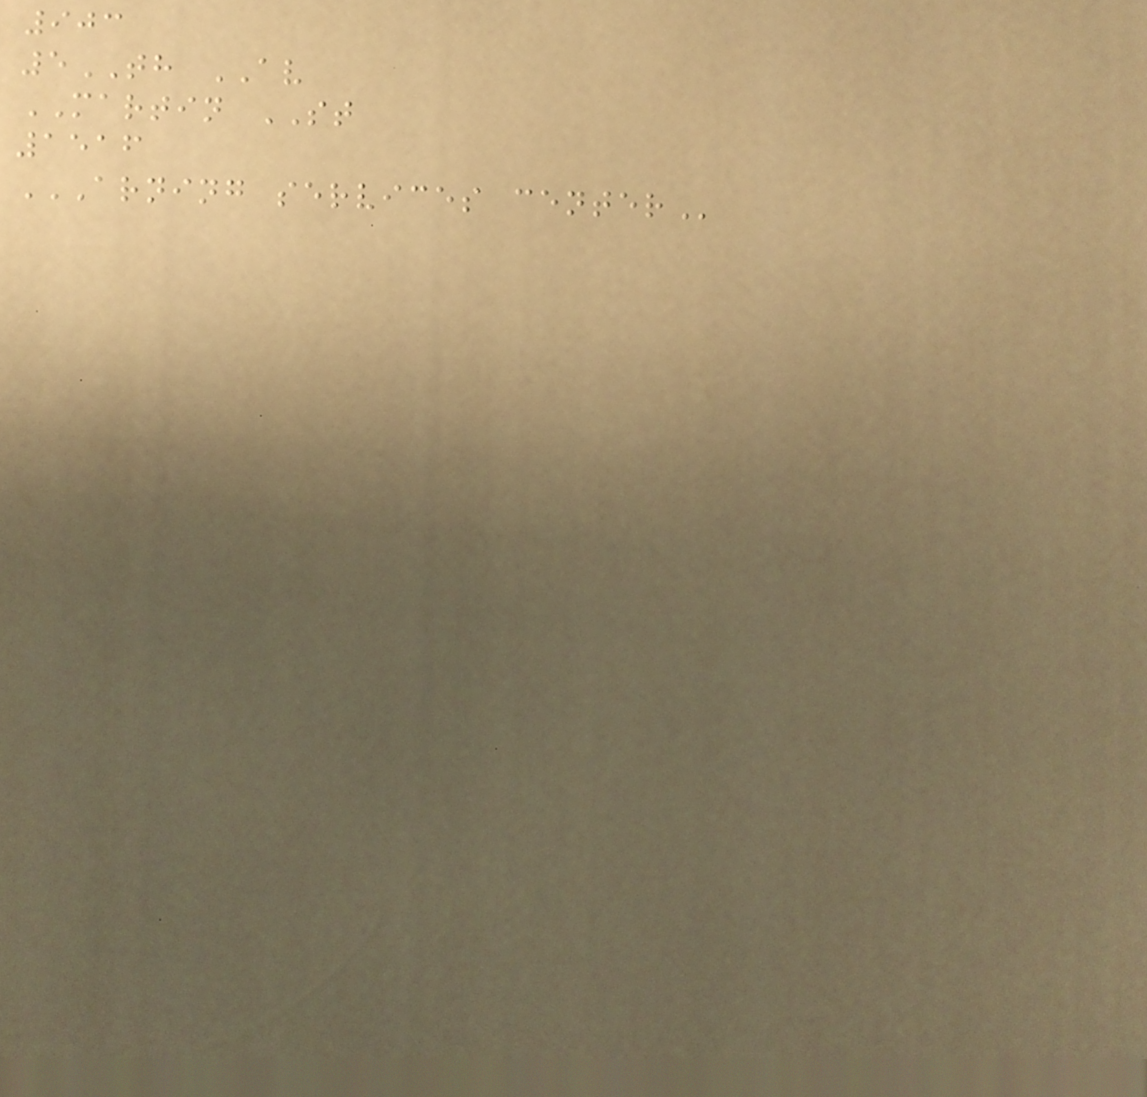903
5TH AV
MARTIN ST
1516
ARNING SERVICES CENTER
